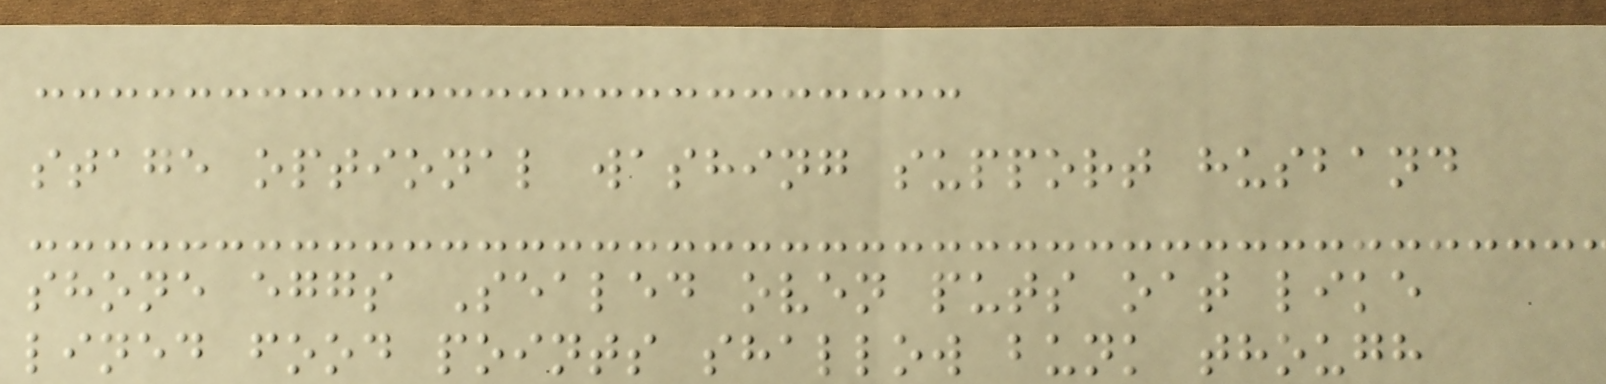stage optional washing support husband
shone eggs Sealed oven puts oat like
lined food points shallow bunk though
